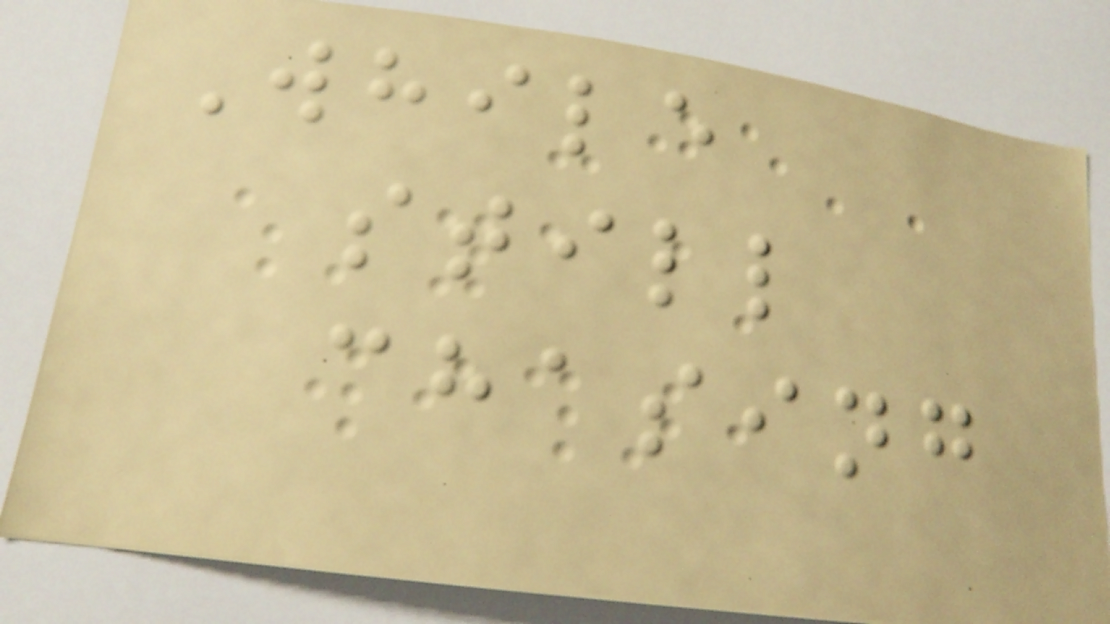While
still
chasing
